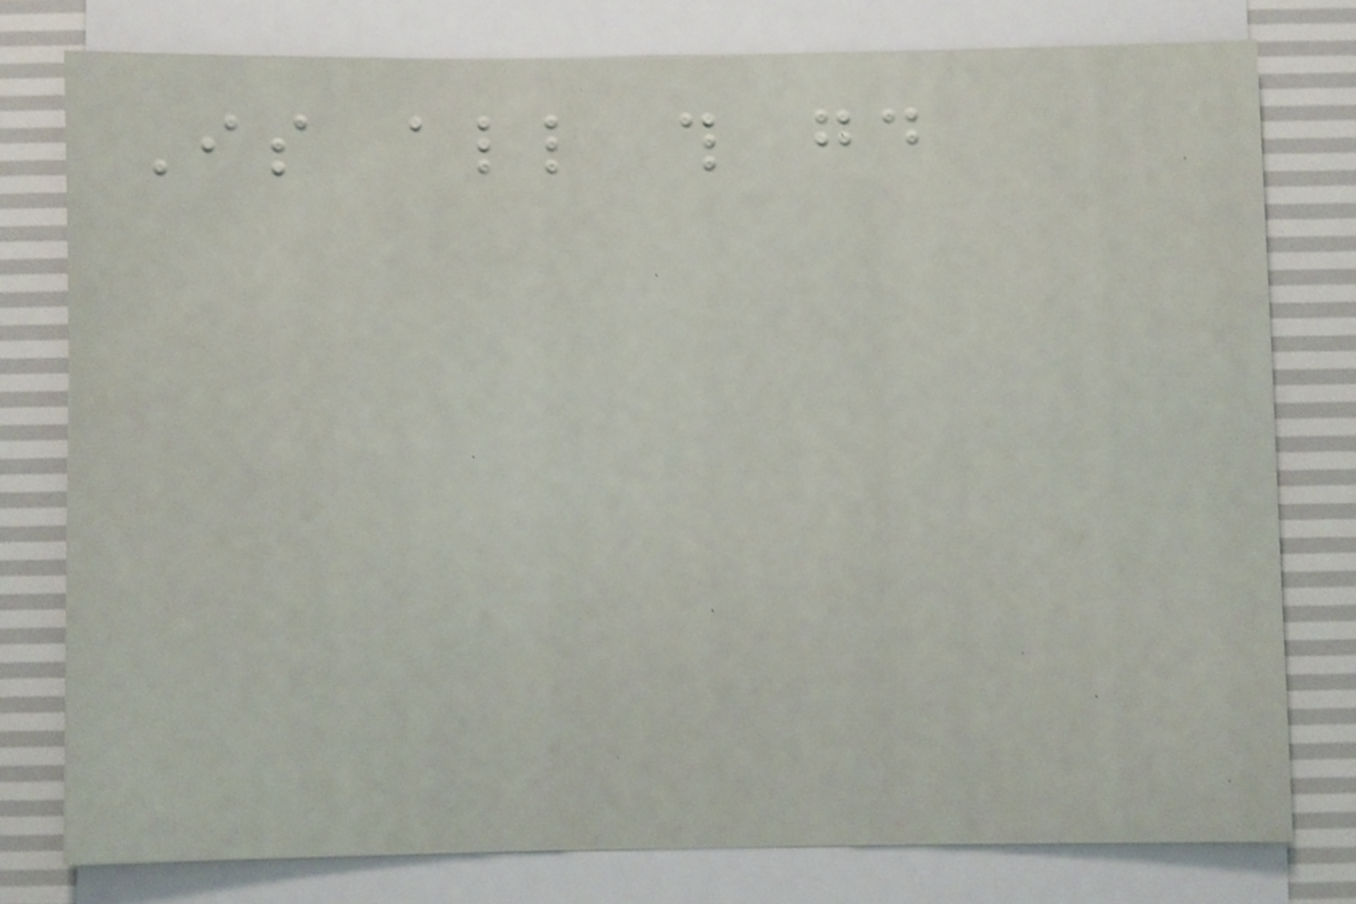Is all this good
